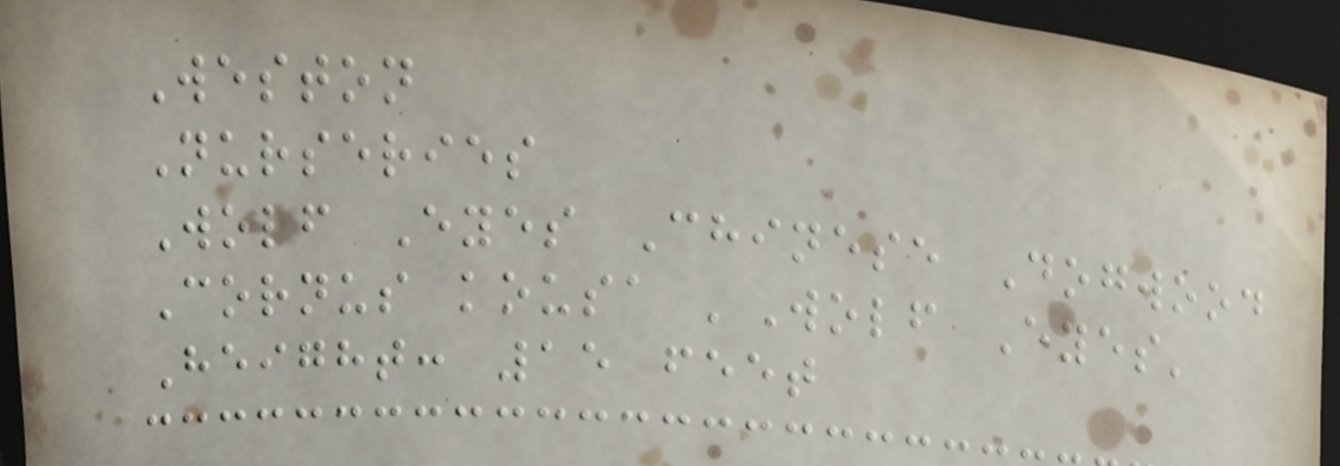Weston
Nurseries
Wolf Eyes Chinese Dogwood
Cornus kousa 'Wolf Eyes'
Height: 15 feet
